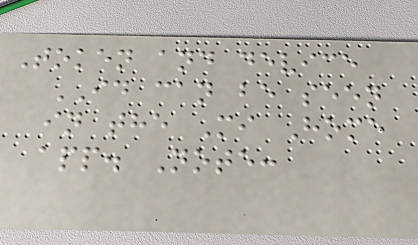Token and device
ID can be seen
in the Mi Home
app. Note:
